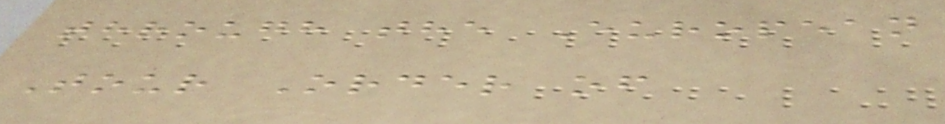through the European
Tour Order of
